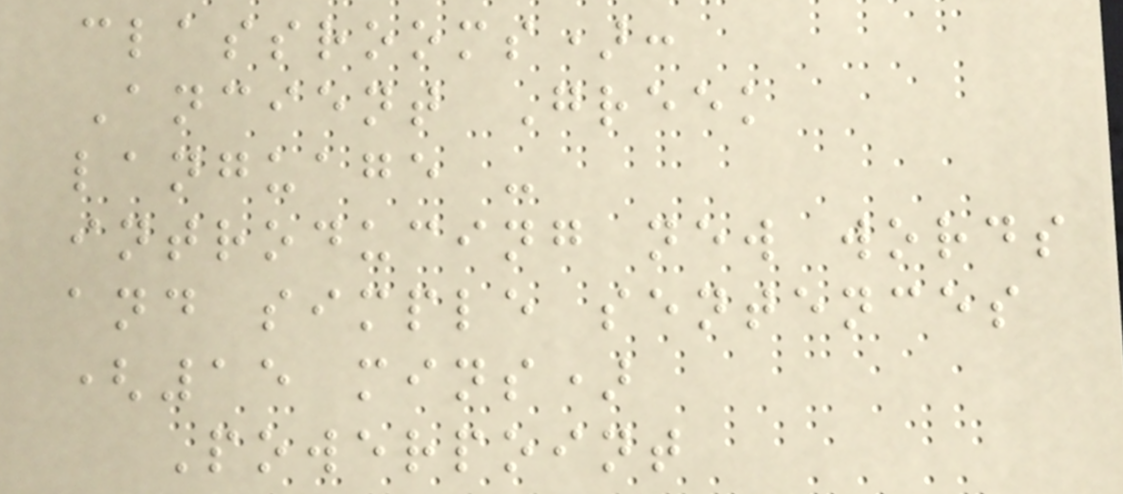classrooms):
Ancient Greek
language -
introducing new words
and simple sentences
(15 mins)
Powerpoint
